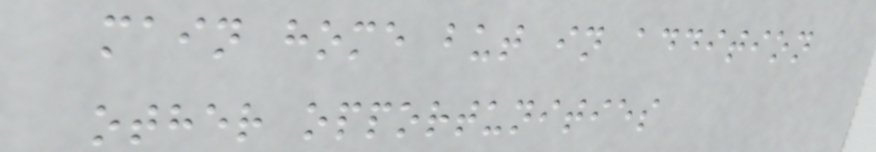main home but in addition
other opportunities
